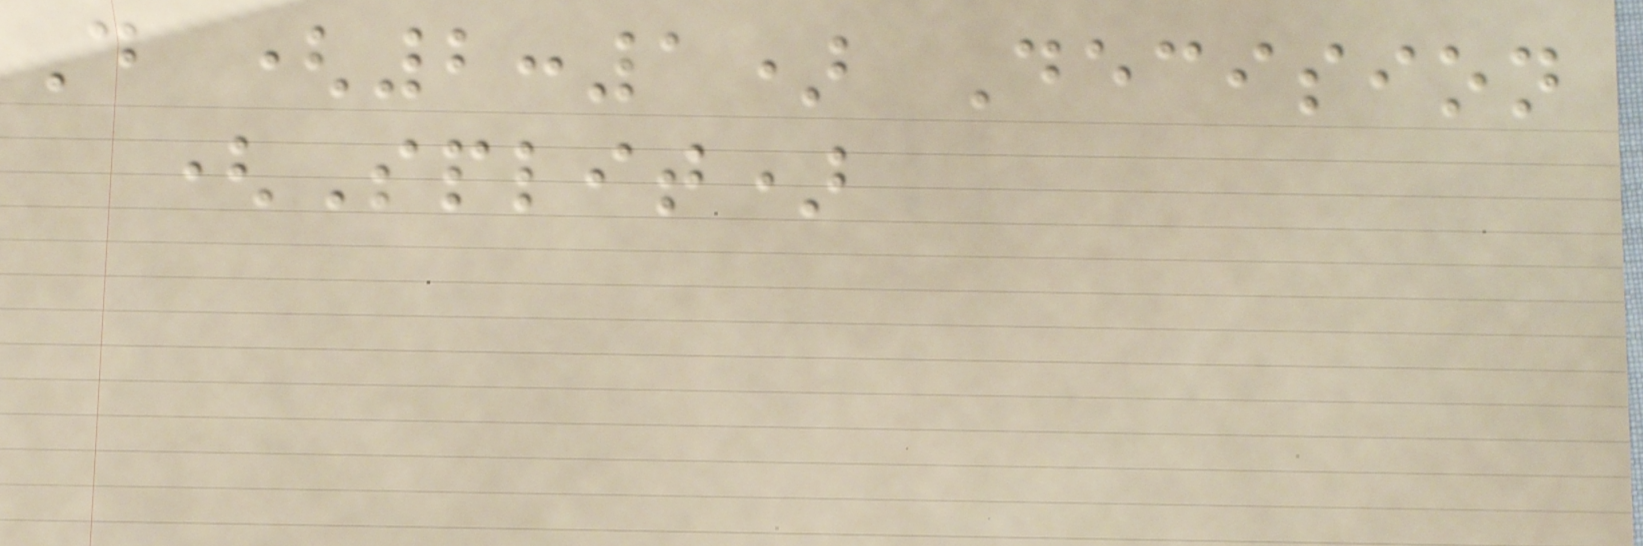D (2:1) Decision
(Split)
